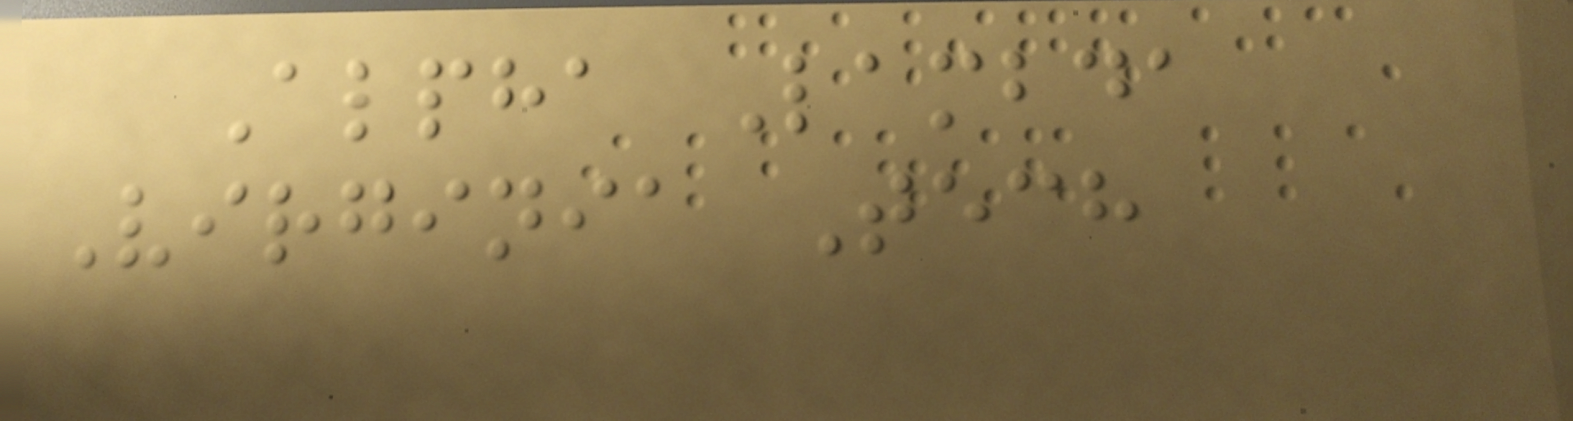Alpha Lambda
Virginia Tech
